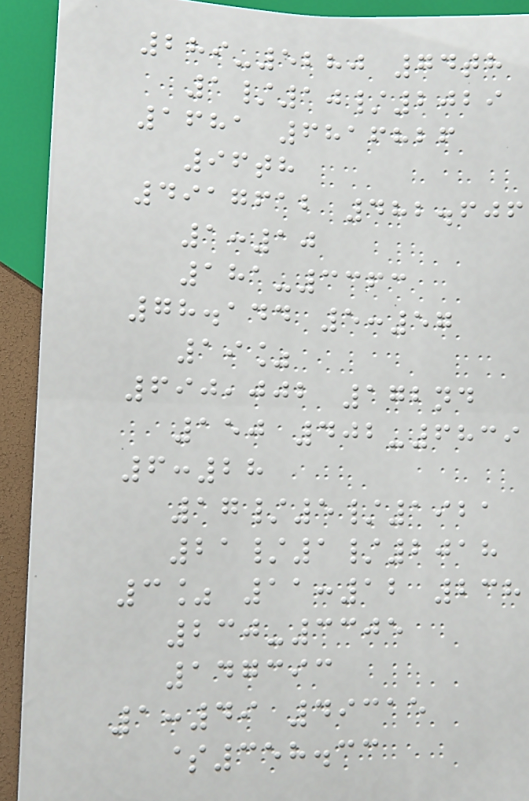289-5280 74th
1/10/2029
1681 6816826
96th
4917612 482.606
1:10
181-3363
78.144 5:57
19%
690,002 172nd
150 402-6839
6:28
17/5/1921
21/1/2018
3% 11:12 238
230-3305
147393
1:49 49315
$358.33
